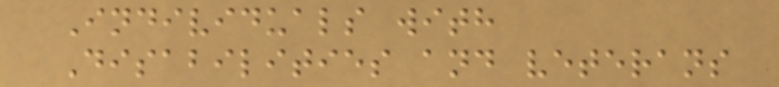Individuals with
Disabilities and veterans
